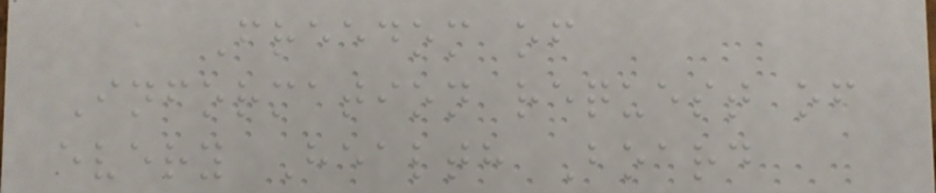a Freedom of
Information request of
every Health Board
